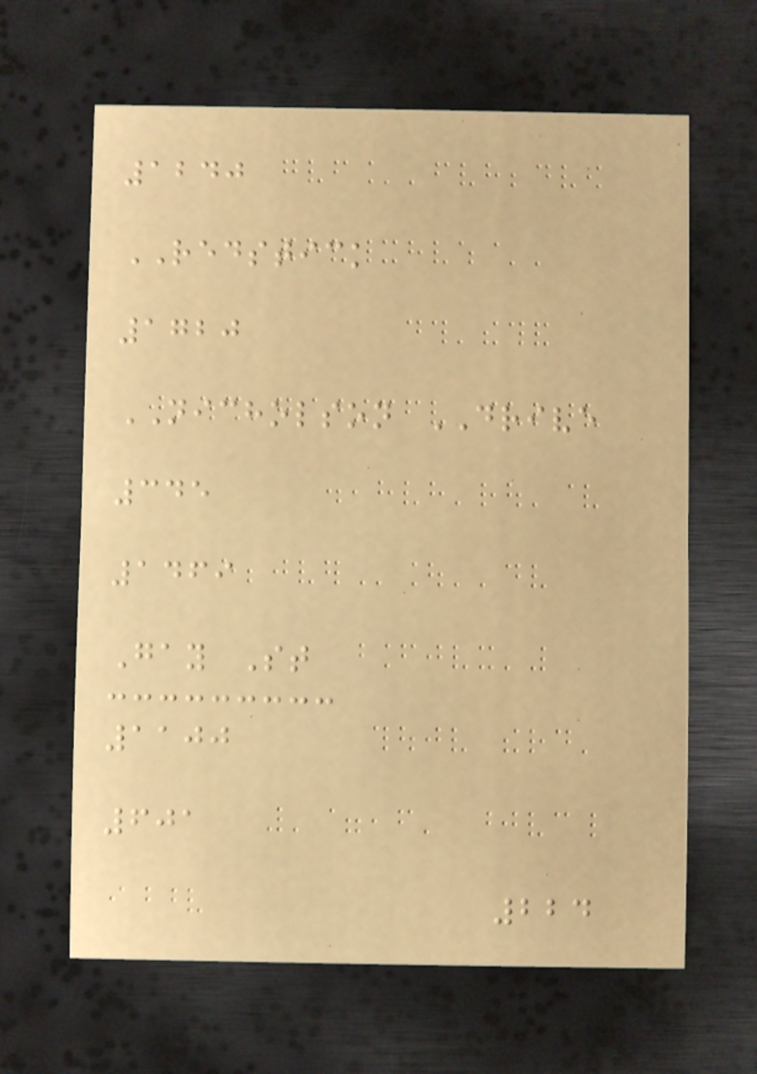1240
REDSTICK
1720
NICHOLSON DRIVE
345
1469
Gay St
1100
601
224
